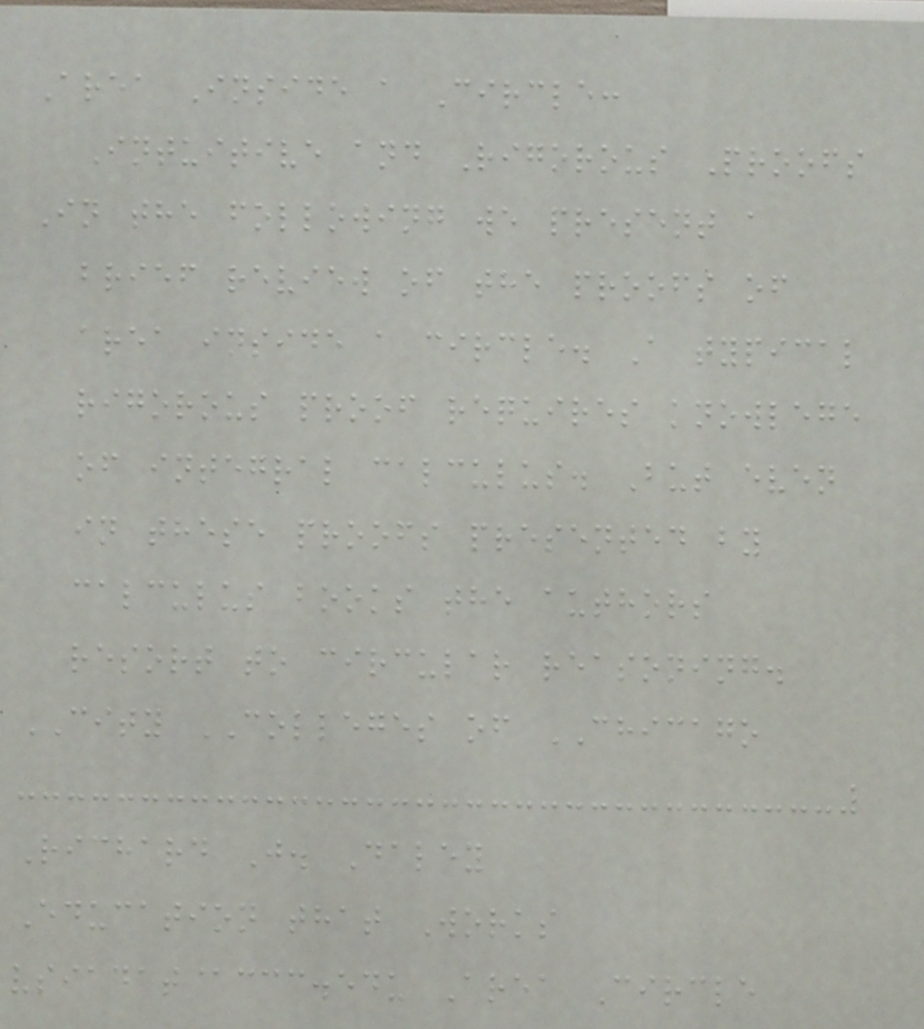Area Inside a Circle:
Intuitive and Rigorous Proofs
In the following we present a
brief review of the proofs of
area inside a circle. A typical
rigorous proof requires knowlege
of integral calculus. But even
in these proofs presented by
calculus books the authors
resort to circular reasoning.
CITY COLLEGES of CHICAGO
Richard J. Daley
Education that Works
vsiadat@ccc.edu Area Circle
